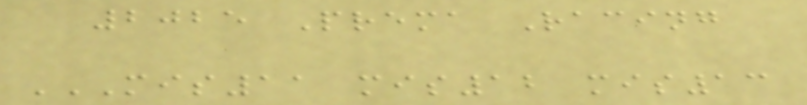2025 Prema Racing
MIS11 MIS12 MIS13
